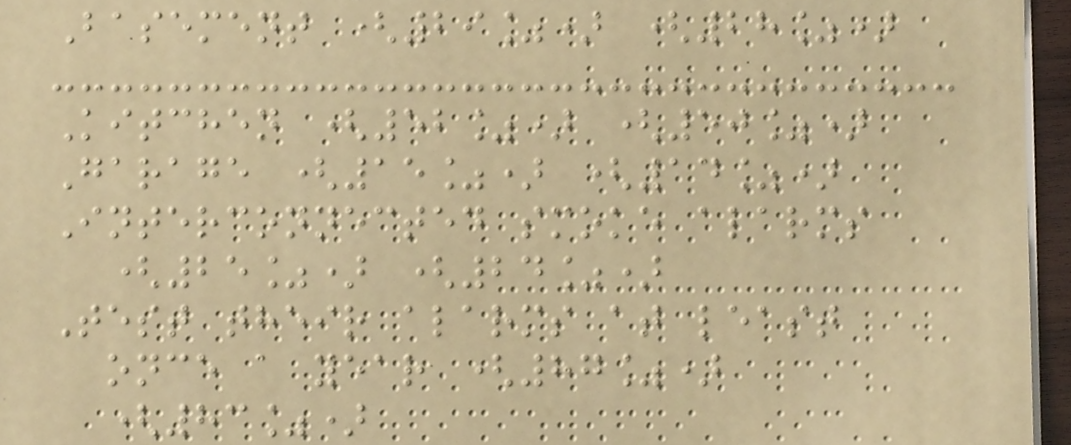Basement (29%) (28%)
Kitchen (52%) (50%)
Garage (15%) (14%)
Interconnected smoke alarms
(25%) (24%)
Test their alarms at least
once a year (87%)
(83%)
